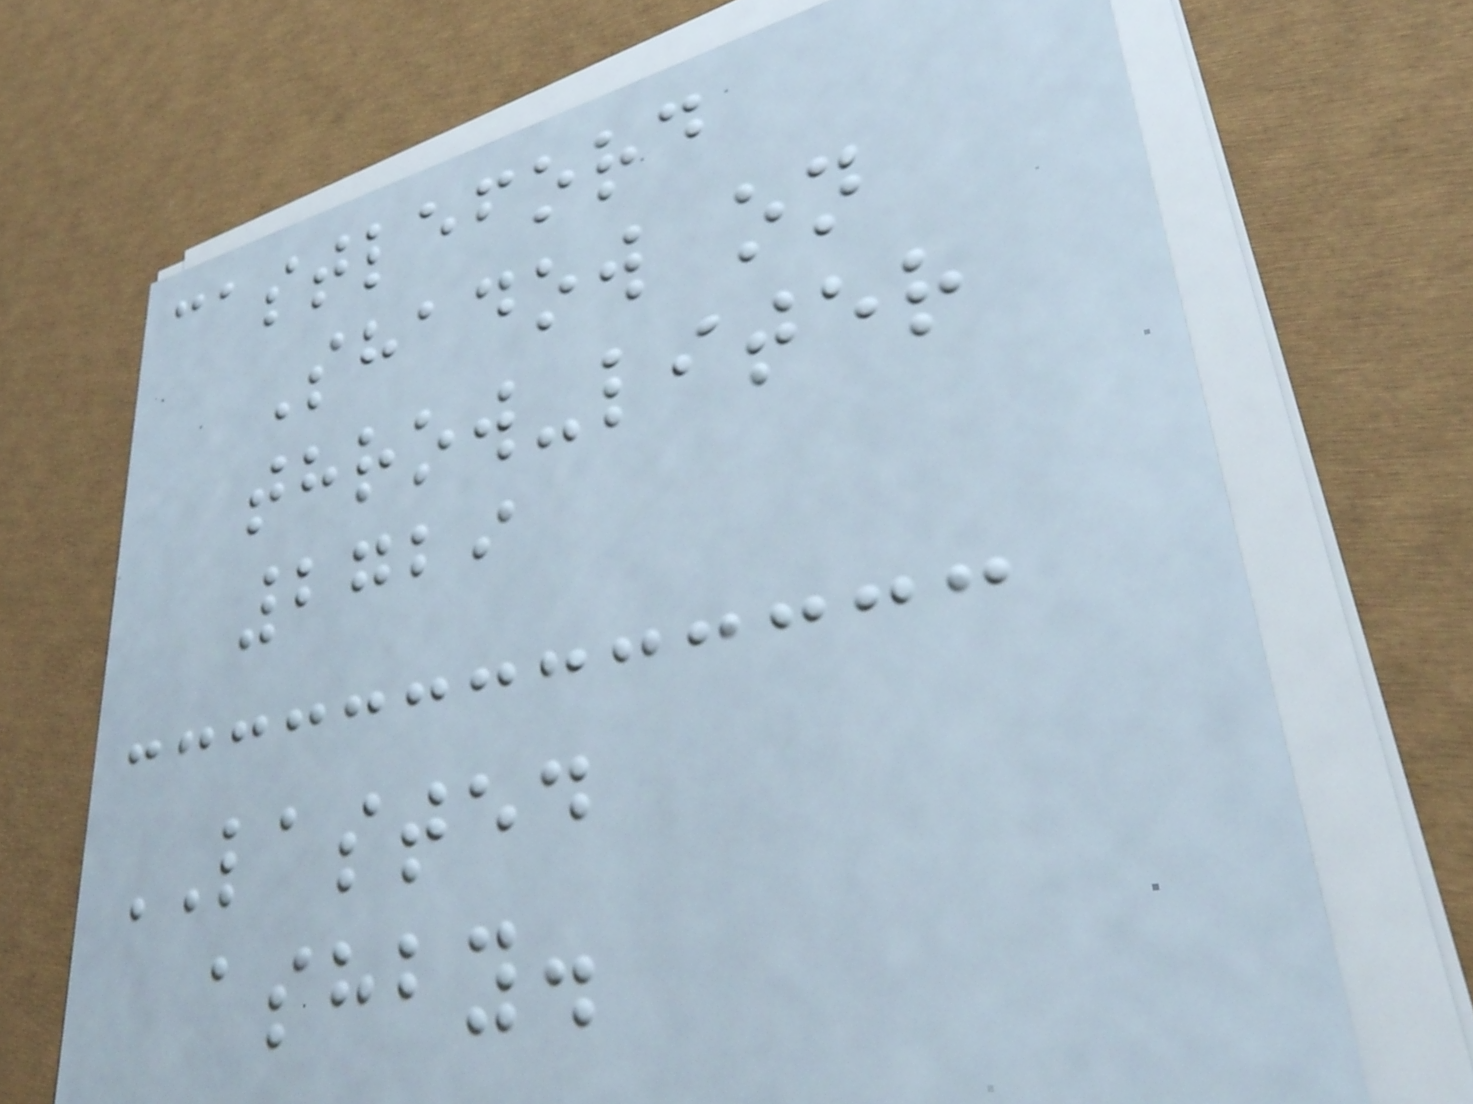castleford
Shadow on
throw-liter
2729
LASTED
ashby.
